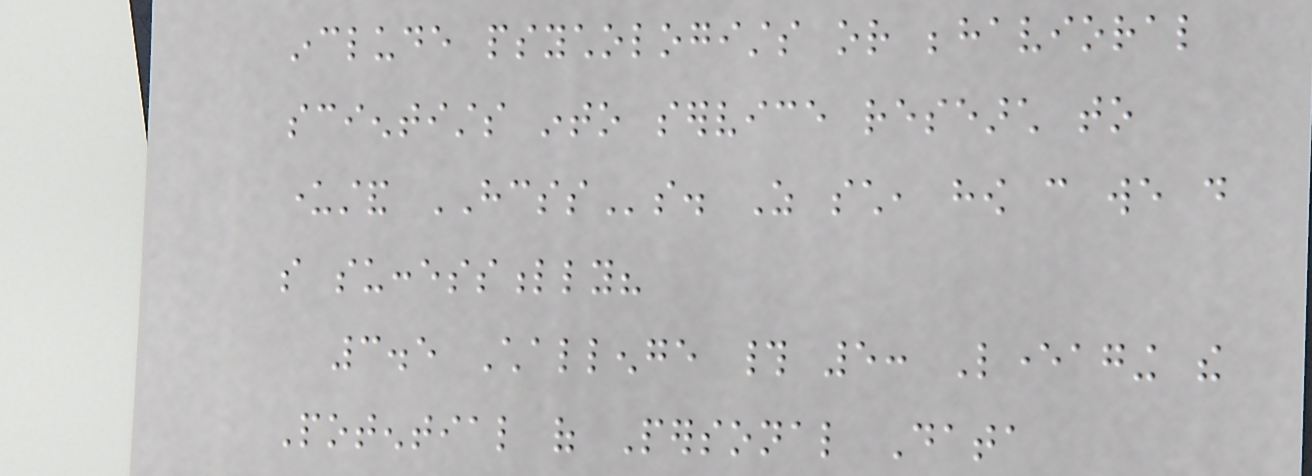include psychologists or behavioral
scientists into service research to
understand HCSSs. As such, how can we do
so successfully?
3.5 Challenge # 5: Leveraging the
Potential of Personal Data
